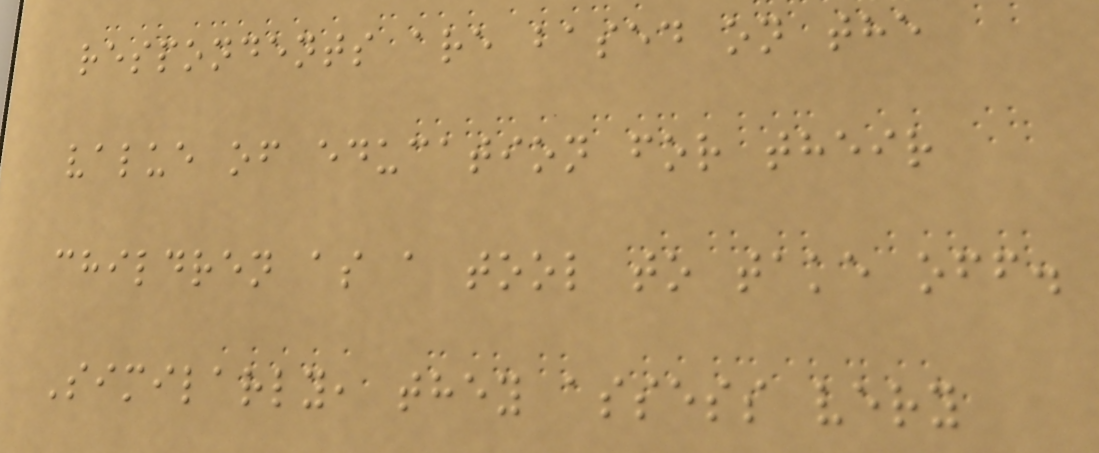respondents are based on the
value of education for their
children as a tool to take off.
Similarly, they assess very
